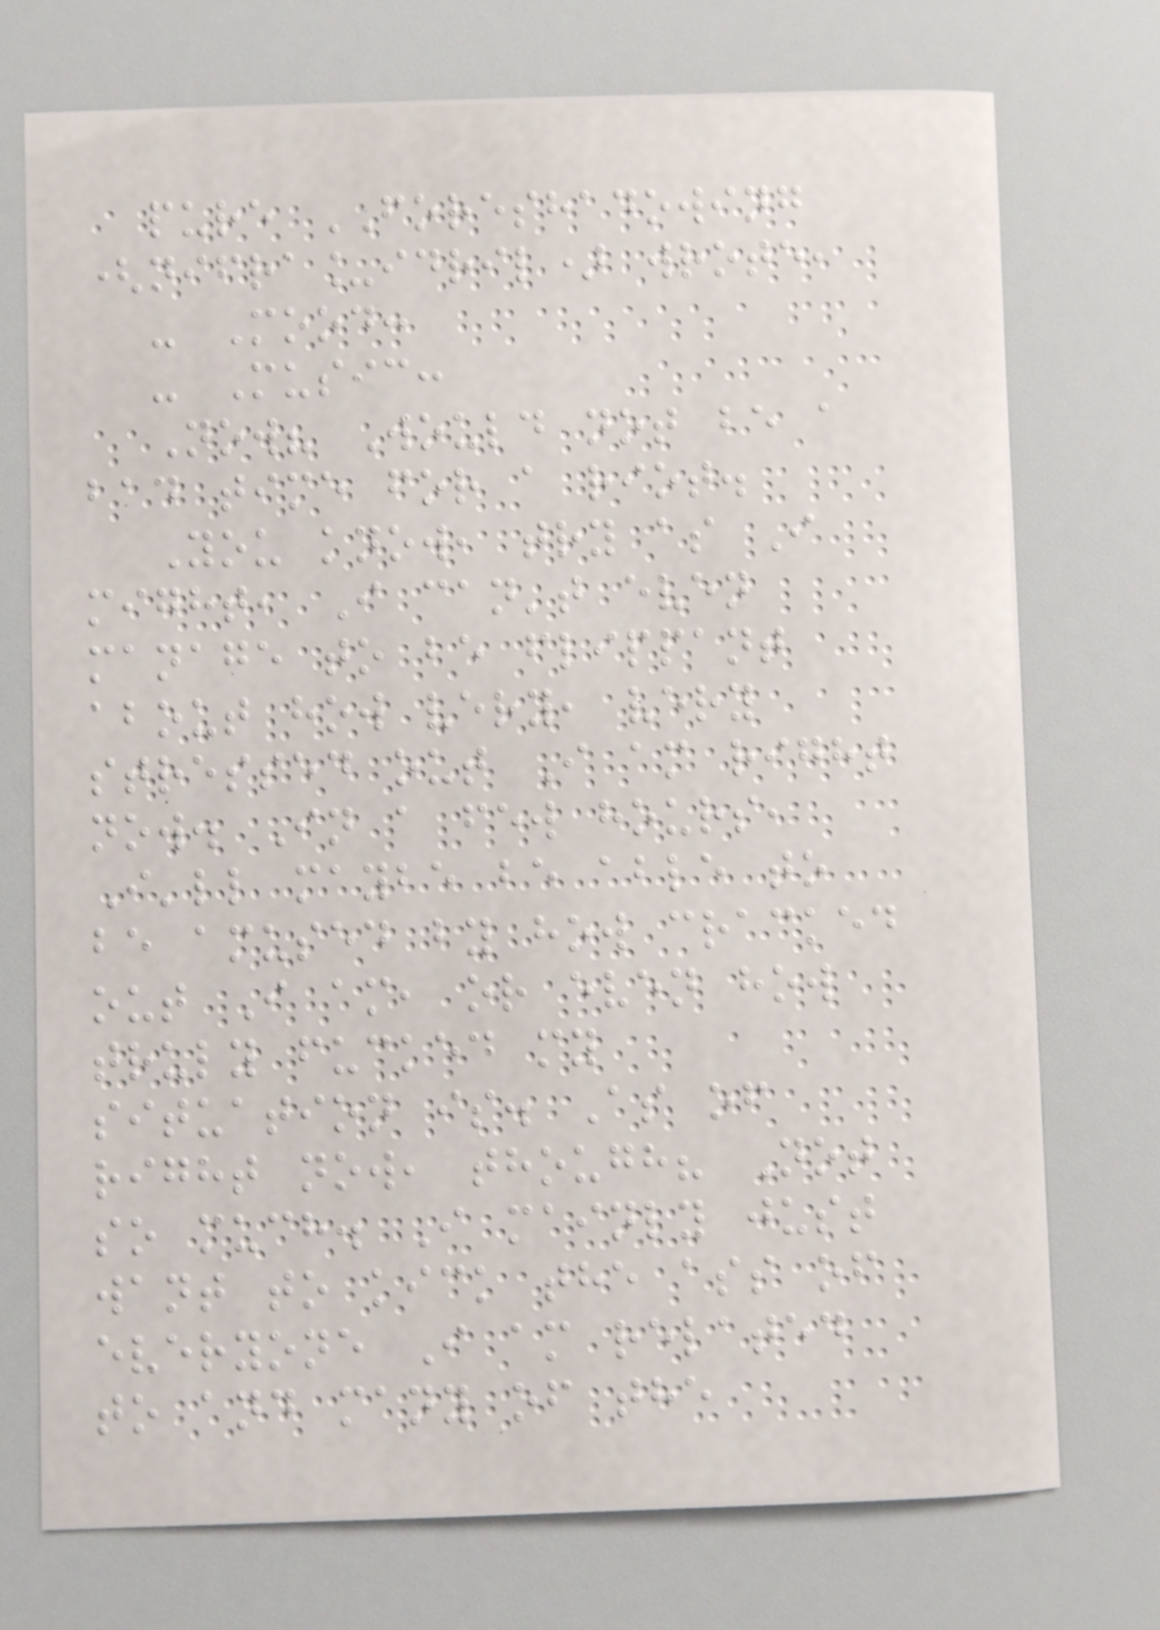pure FORESHADOWING
(nifra_idril) wrote,
- Mood:
- Music:
Now? Would not be a
bad time for a riot.
You know, try as I
might, I can't even
manage to be flippant
about how very, very
stressed out I am right
now. In a few hours,
I'll maybe be able to
be amused by how cracked
out I am, or even how
truly fucked my
situation is. As of
right now, though? Not
so much. I mainly just
want to kick the ass of
everyone I am related
to and many of the
